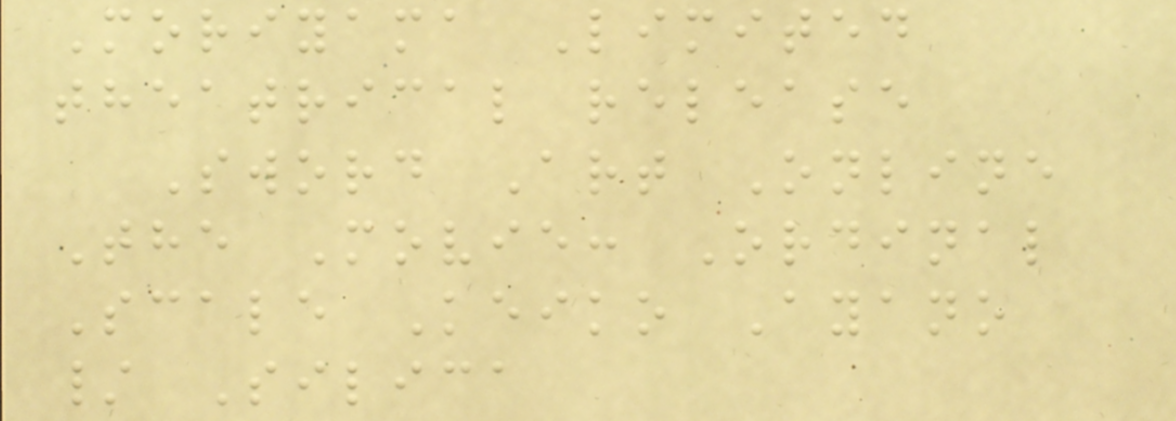Moriyama Limited
theatrical release
Sword Art Online
The Movie: Ordinal
Scale Keiko Ayano
/ Silica
